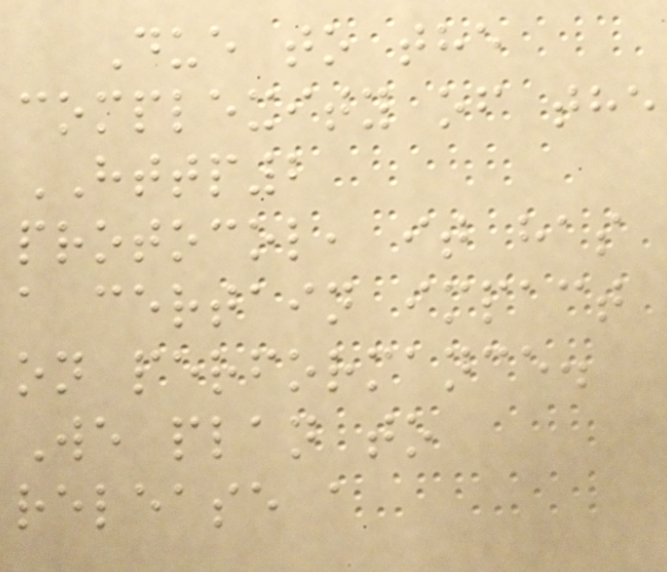Due to the
complexity of the
HTTP2
protocol, it has
a certain impact
on performance.
We plan to
release a
